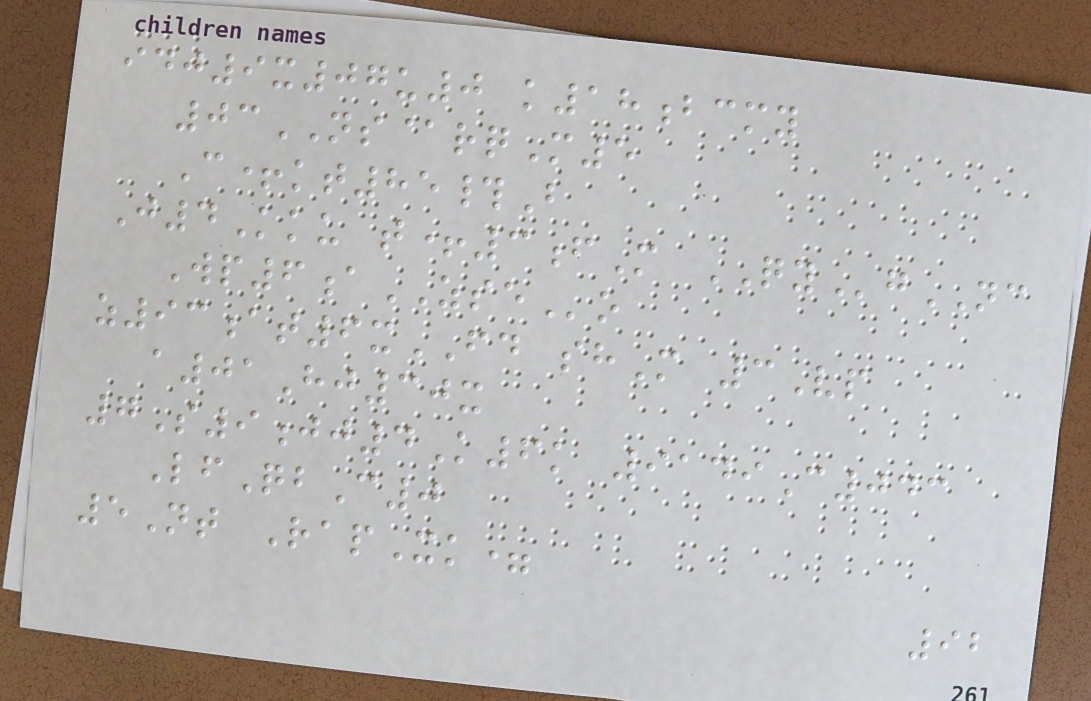idj9x07u0 k18bcmy
03NS@rqM5
C+kt85#B
J4Kku t+3fM QYgNC
Wp6aZSEo
z93at6xFD shM 3Vp
a01Hj30x
7S9jj4K6k 9149C043
LfQbC0
5Nt RapXk=
92
